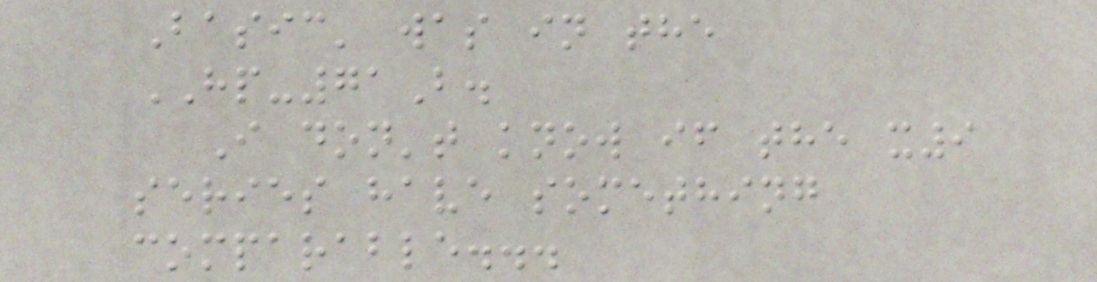Basic' was in the
HP-71B.
I don't know if the x9
series have something
comparable...
